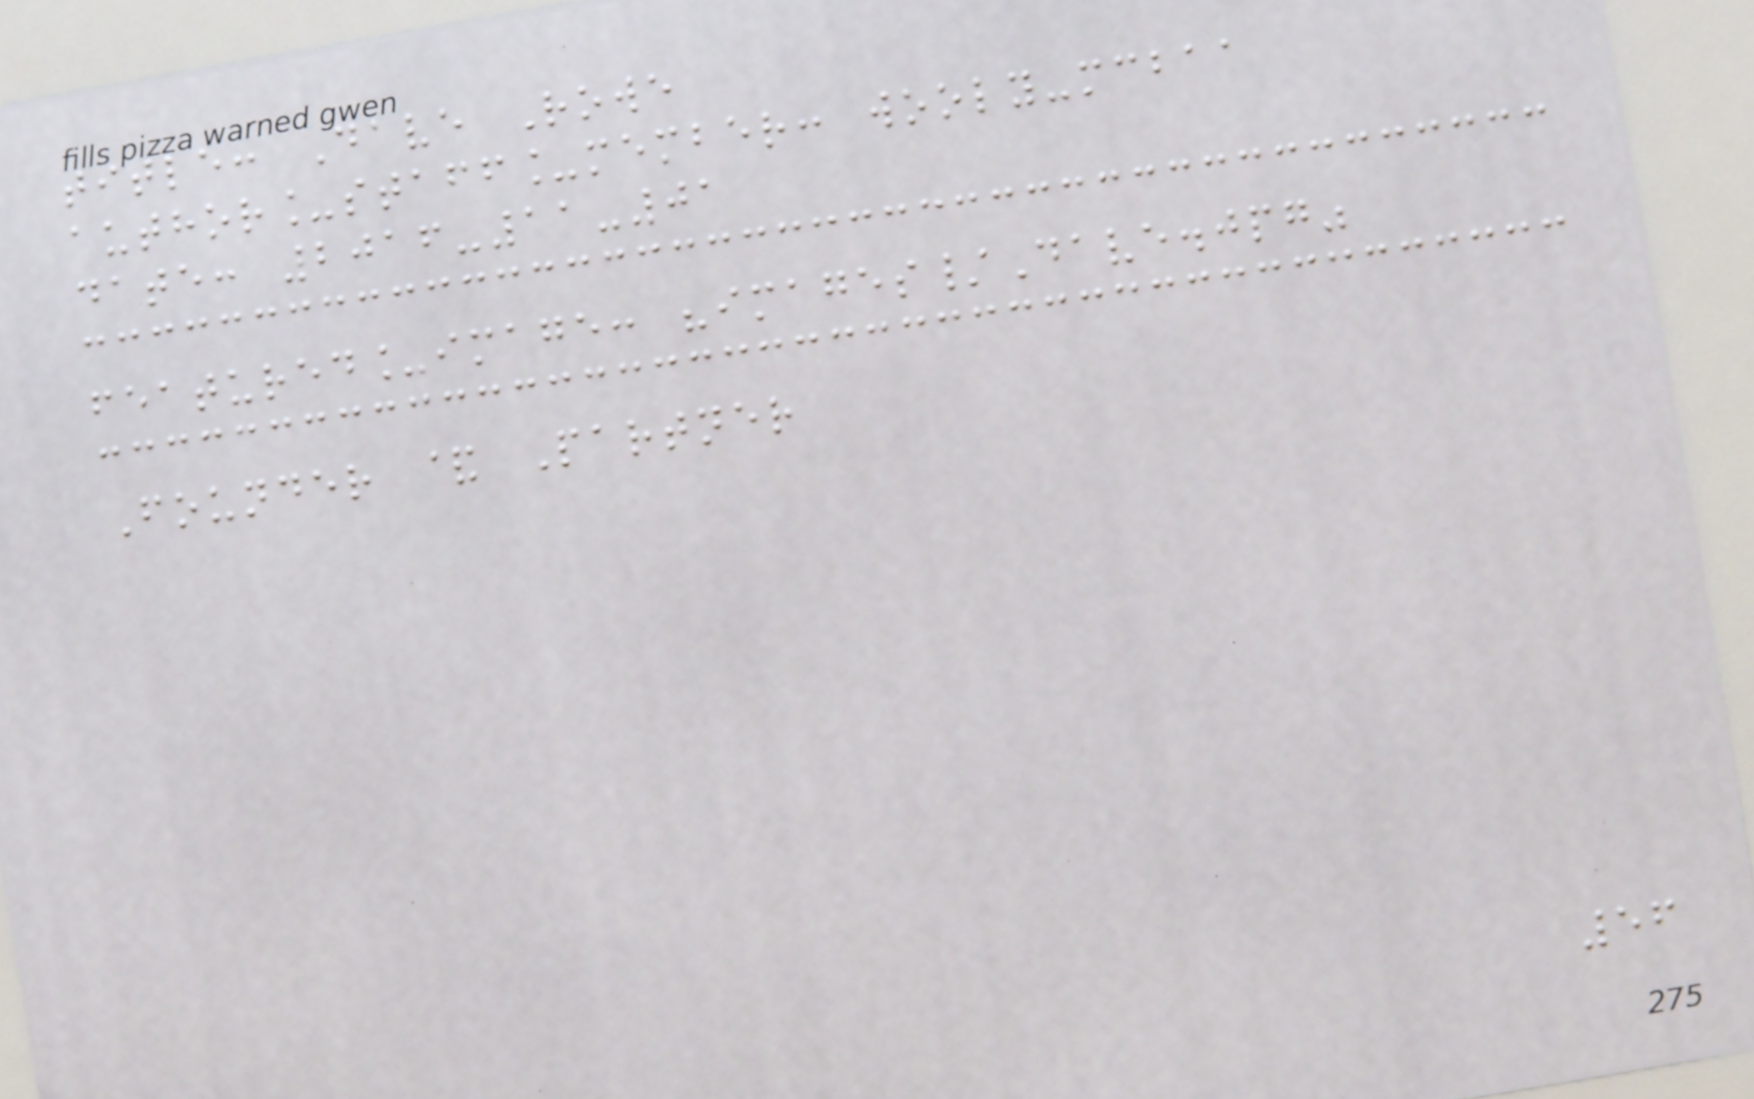title: Dave Rowe
author_staff_member: wooly-mcbaa
date: 2016-11-01
featured_image: "images/Dave.jpg"
Founder & Partner
56
